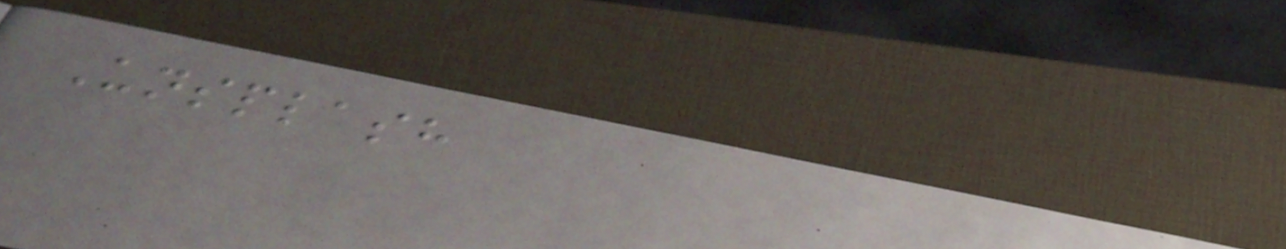Unsplash
